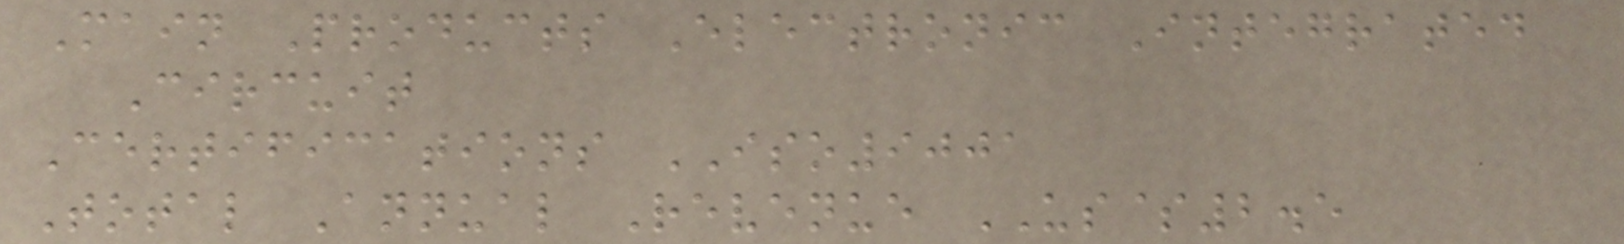Main Products Electronic Integrated
Circuit
Certifications ISO9001
Total Annual Revenue US$2.5
